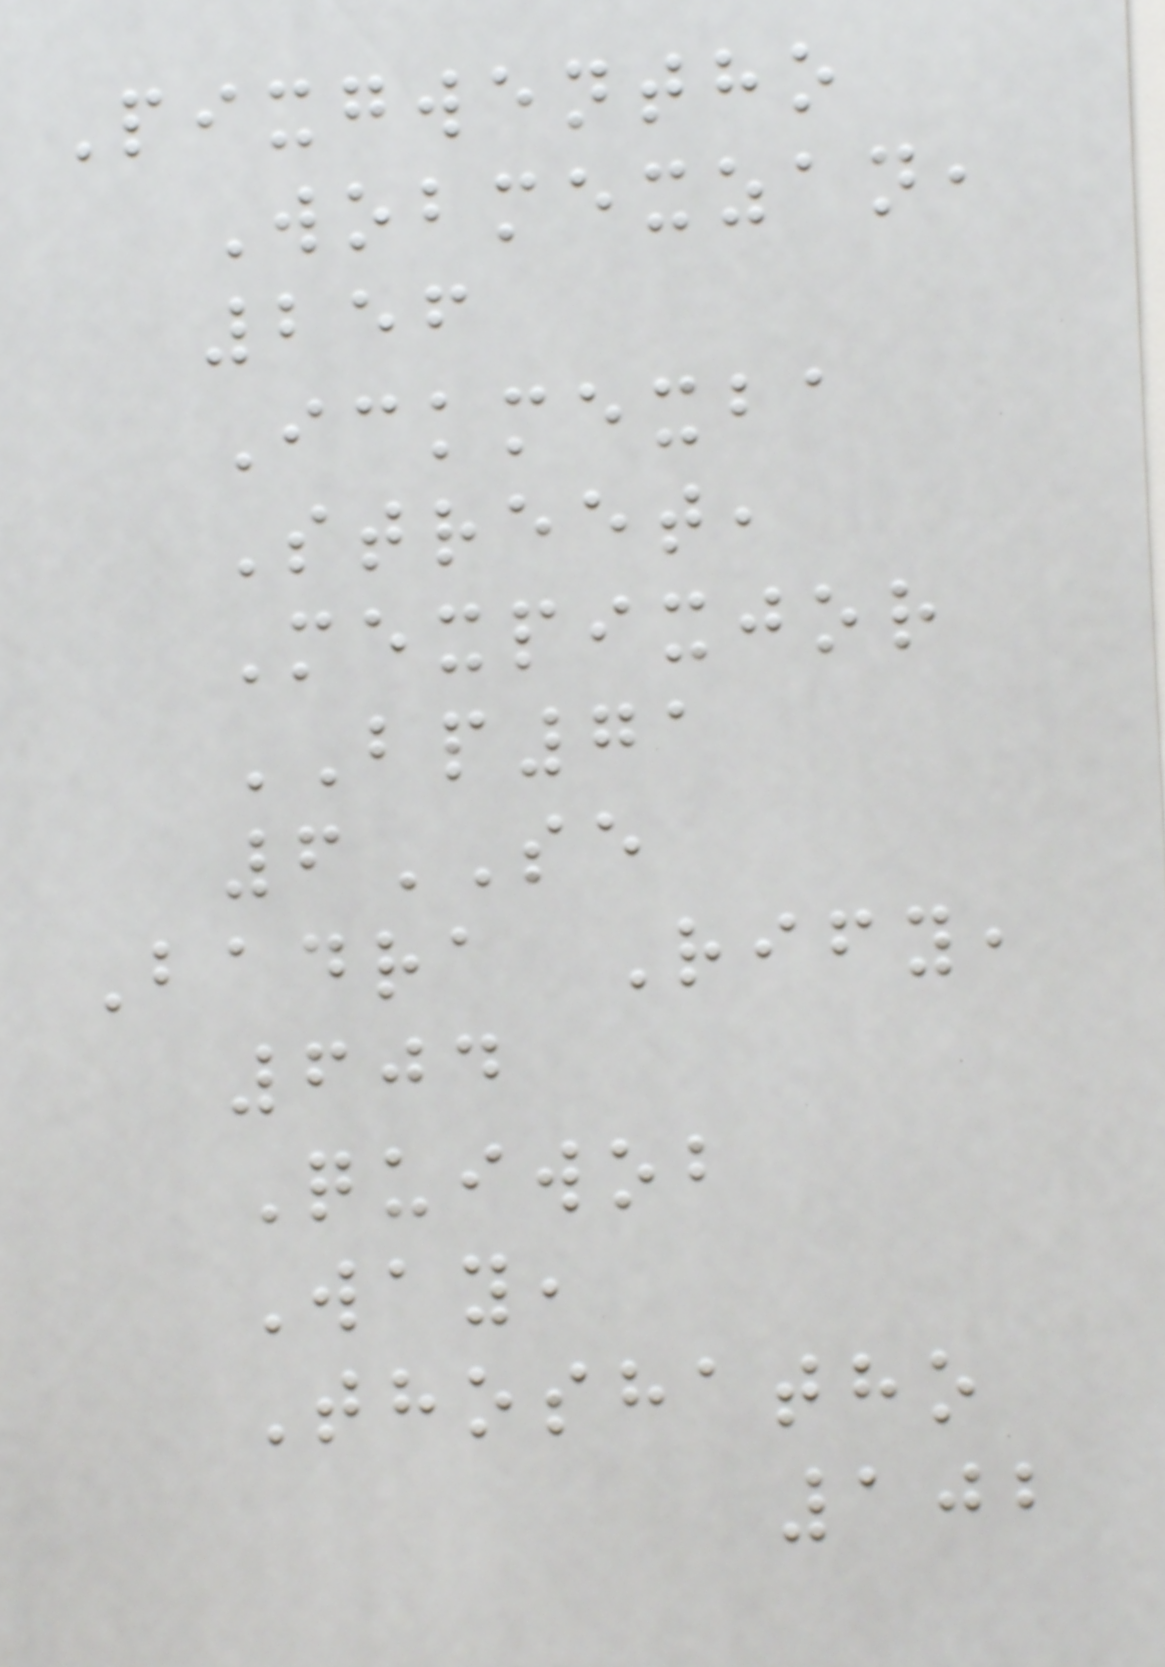Pixgwentho
Wobmexzan,
256
Ickmexba
Street,
Mexpixjor
BP71
6SE
Badra Rify,
604
Quiwob
Way,
Thoshatho
102
